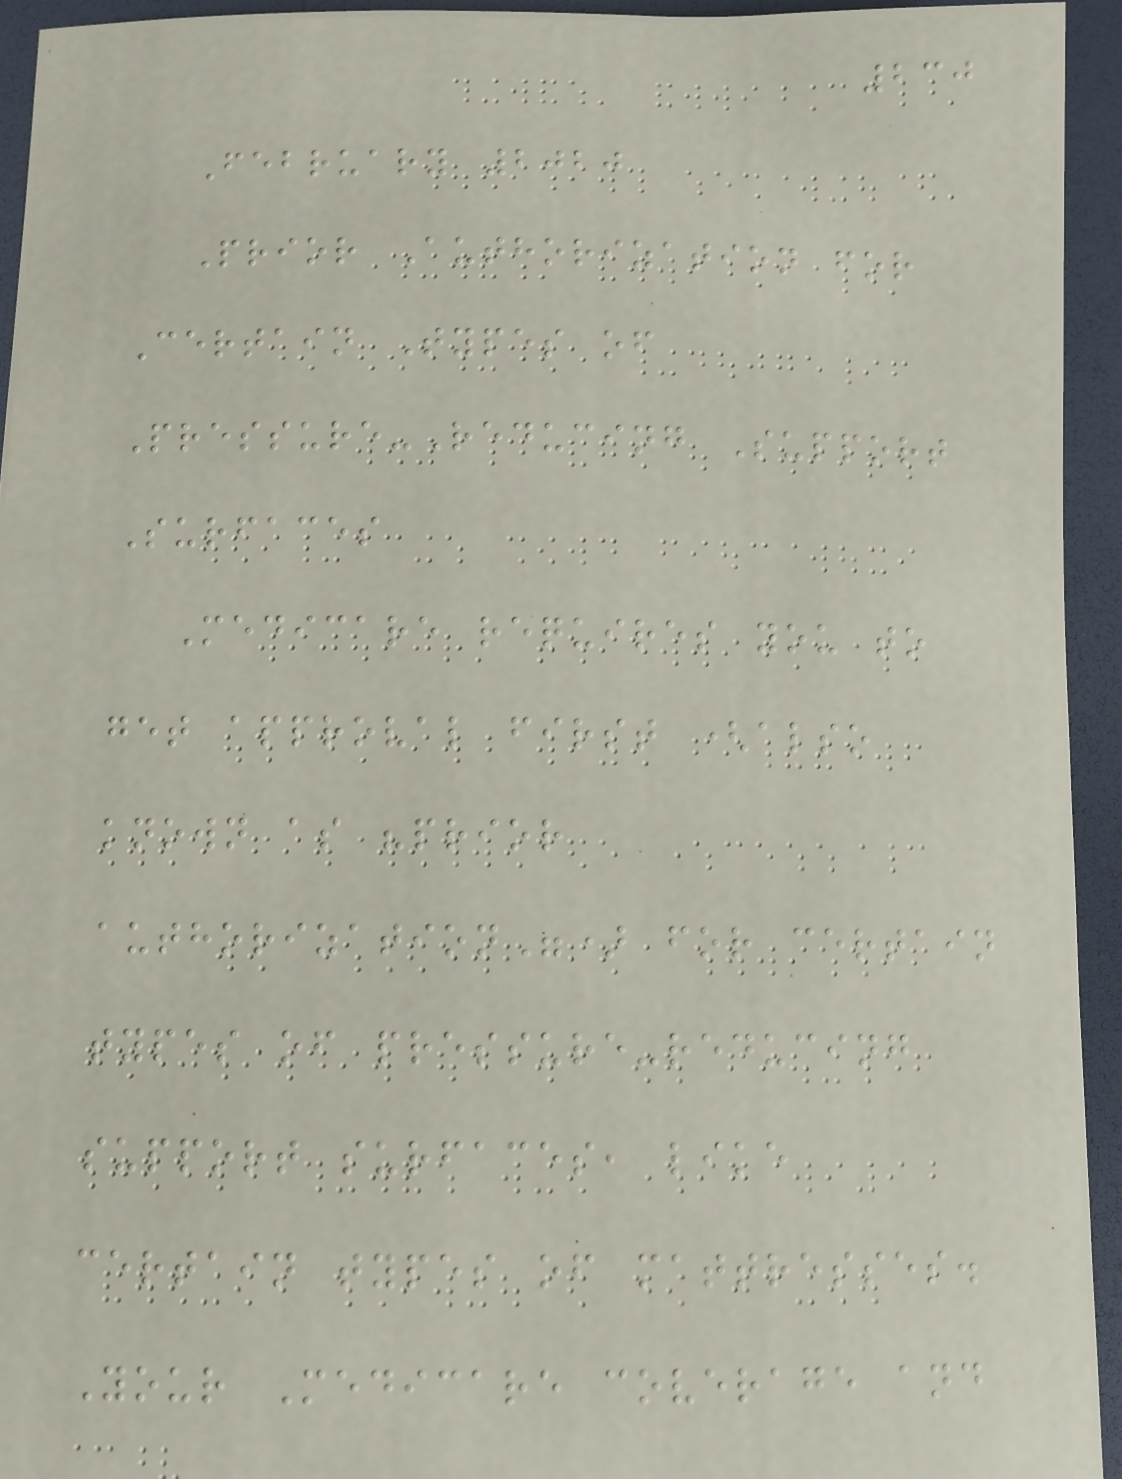230
February 2020
Prior Authorization for
Certain Types of
Pressure-Reducing Support
Surfaces
Medicare requires you to
get approval first (also
known as "prior
authorization") for certain
types of pressure-reducing
support surfaces, like
certain types of mattresses.
Your Medicare coverage and
